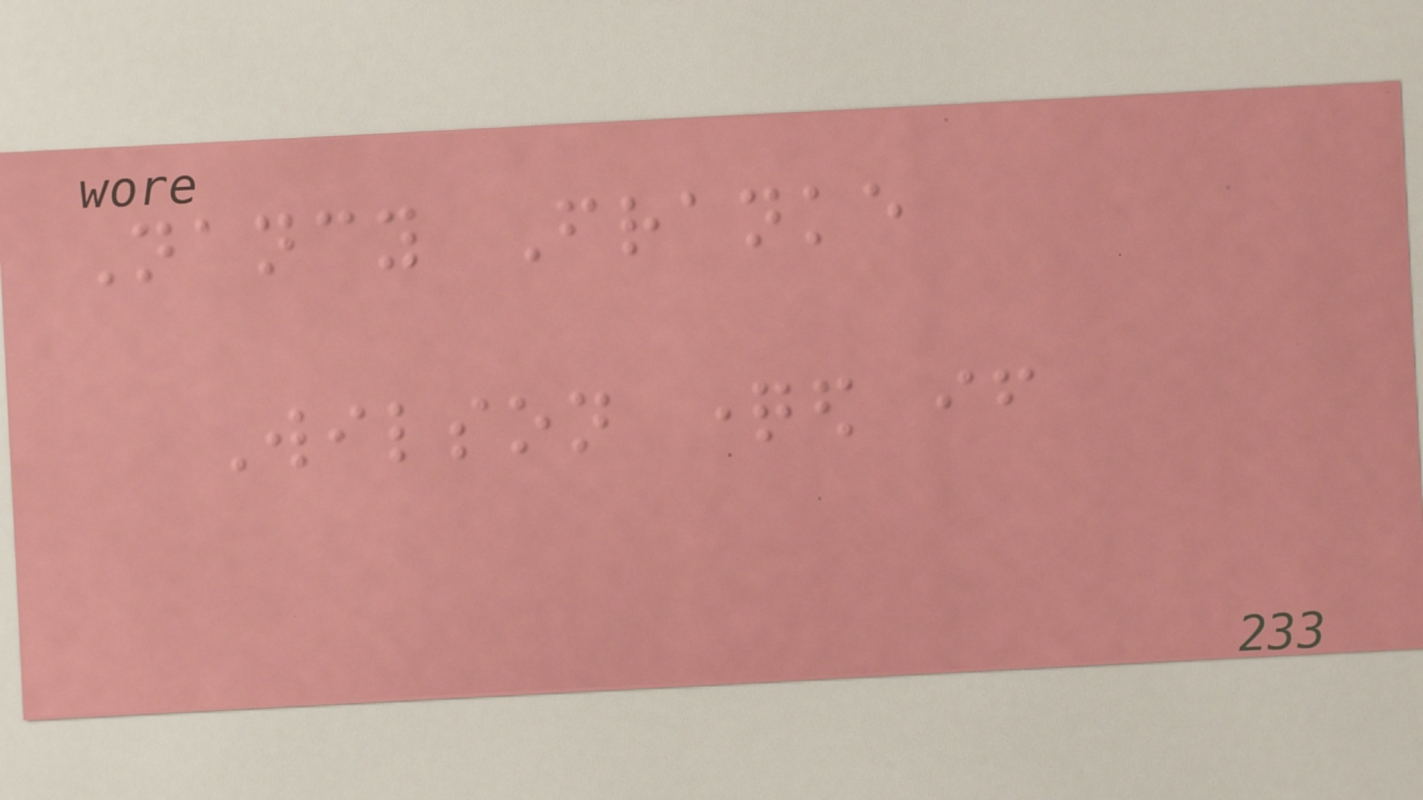Nancy Franke
Wilson questioned if
